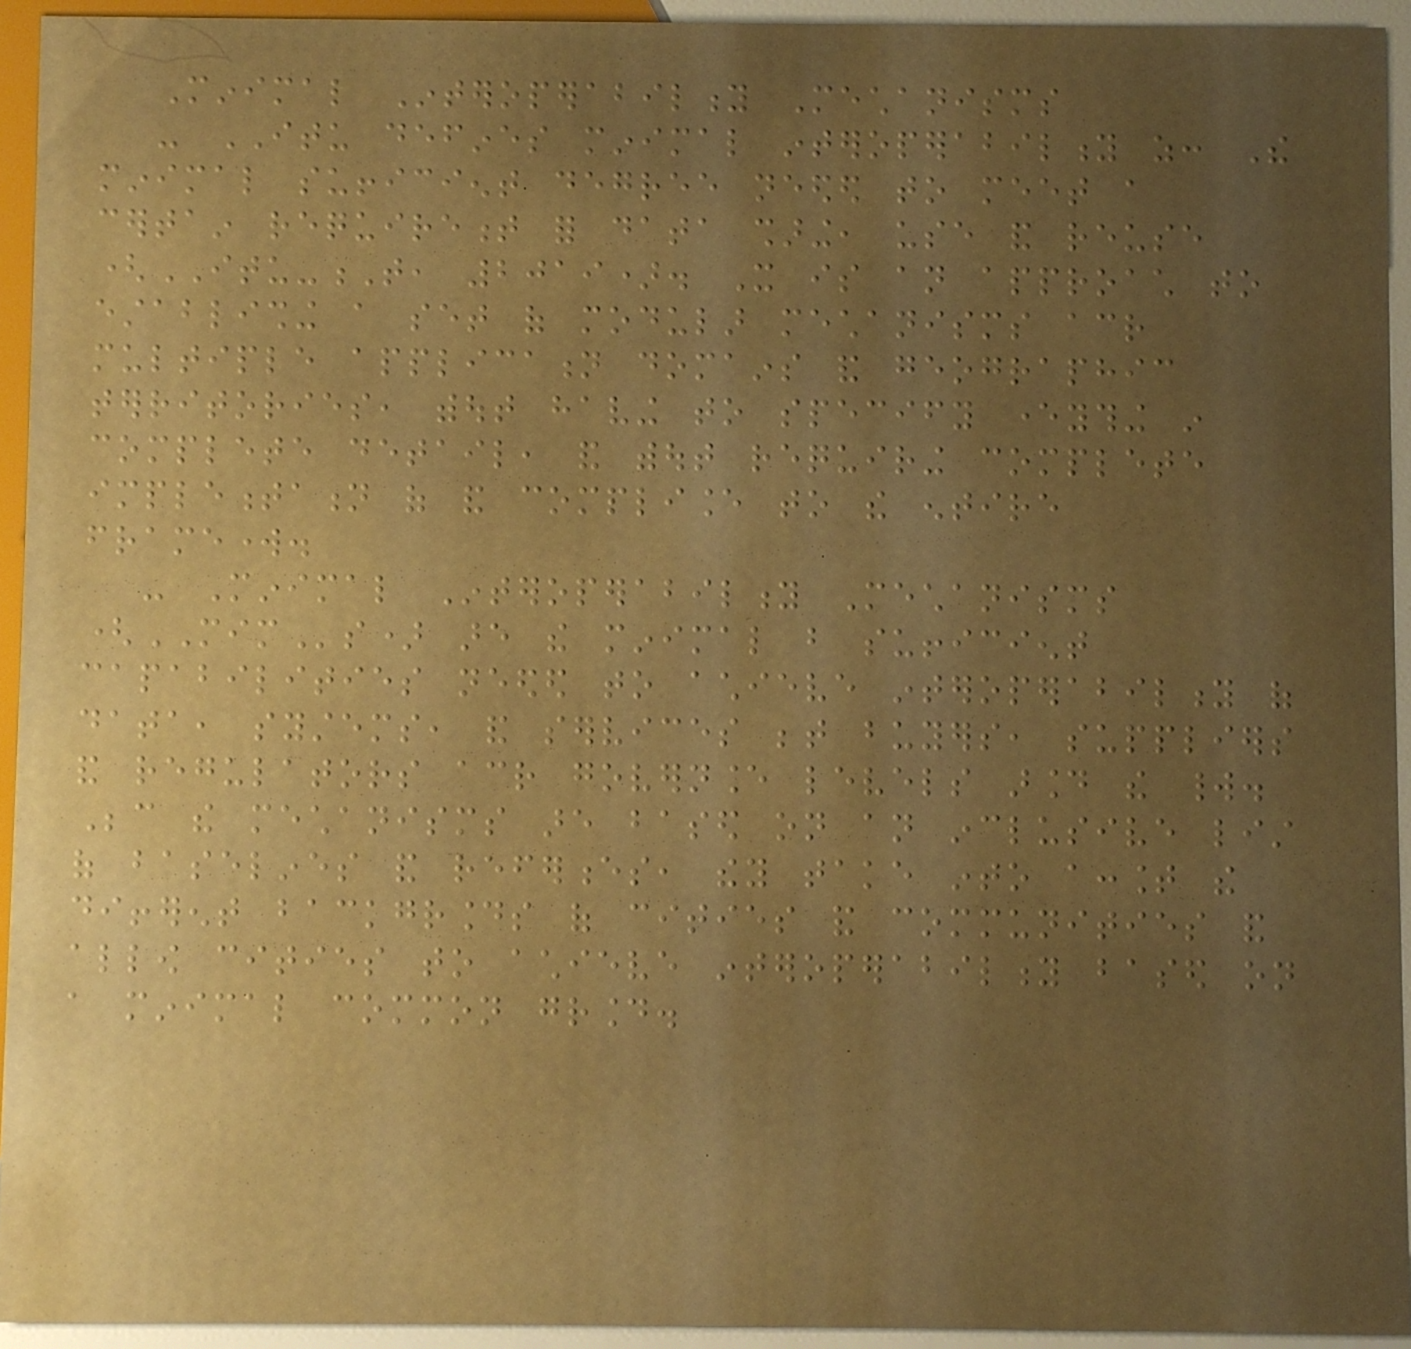Minimal Interoperability Mechanisms
- ITU defines minimal interoperability as: The
minimal sufficient degree needed to meet a
certain requirement for data sharing, use and reuse
(ITU-T, 2019). It is an approach to
establishing a set of modular mechanisms across
multiple application domains and geographic
territories, without having to specify everything in
complete detail, and without requiring complete
implementation of and compliance to the entire
framework.
- Minimal Interoperability Mechanisms
(MIMs) are the minimal but sufficient
capabilities needed to achieve interoperability of
data, systems, and services between buyers, suppliers
and regulators across governance levels around the world.
Because the mechanisms are based on an inclusive list
of baselines and references, they take into account the
different backgrounds of cities and communities and
allow cities to achieve interoperability based on
a minimal common ground.
